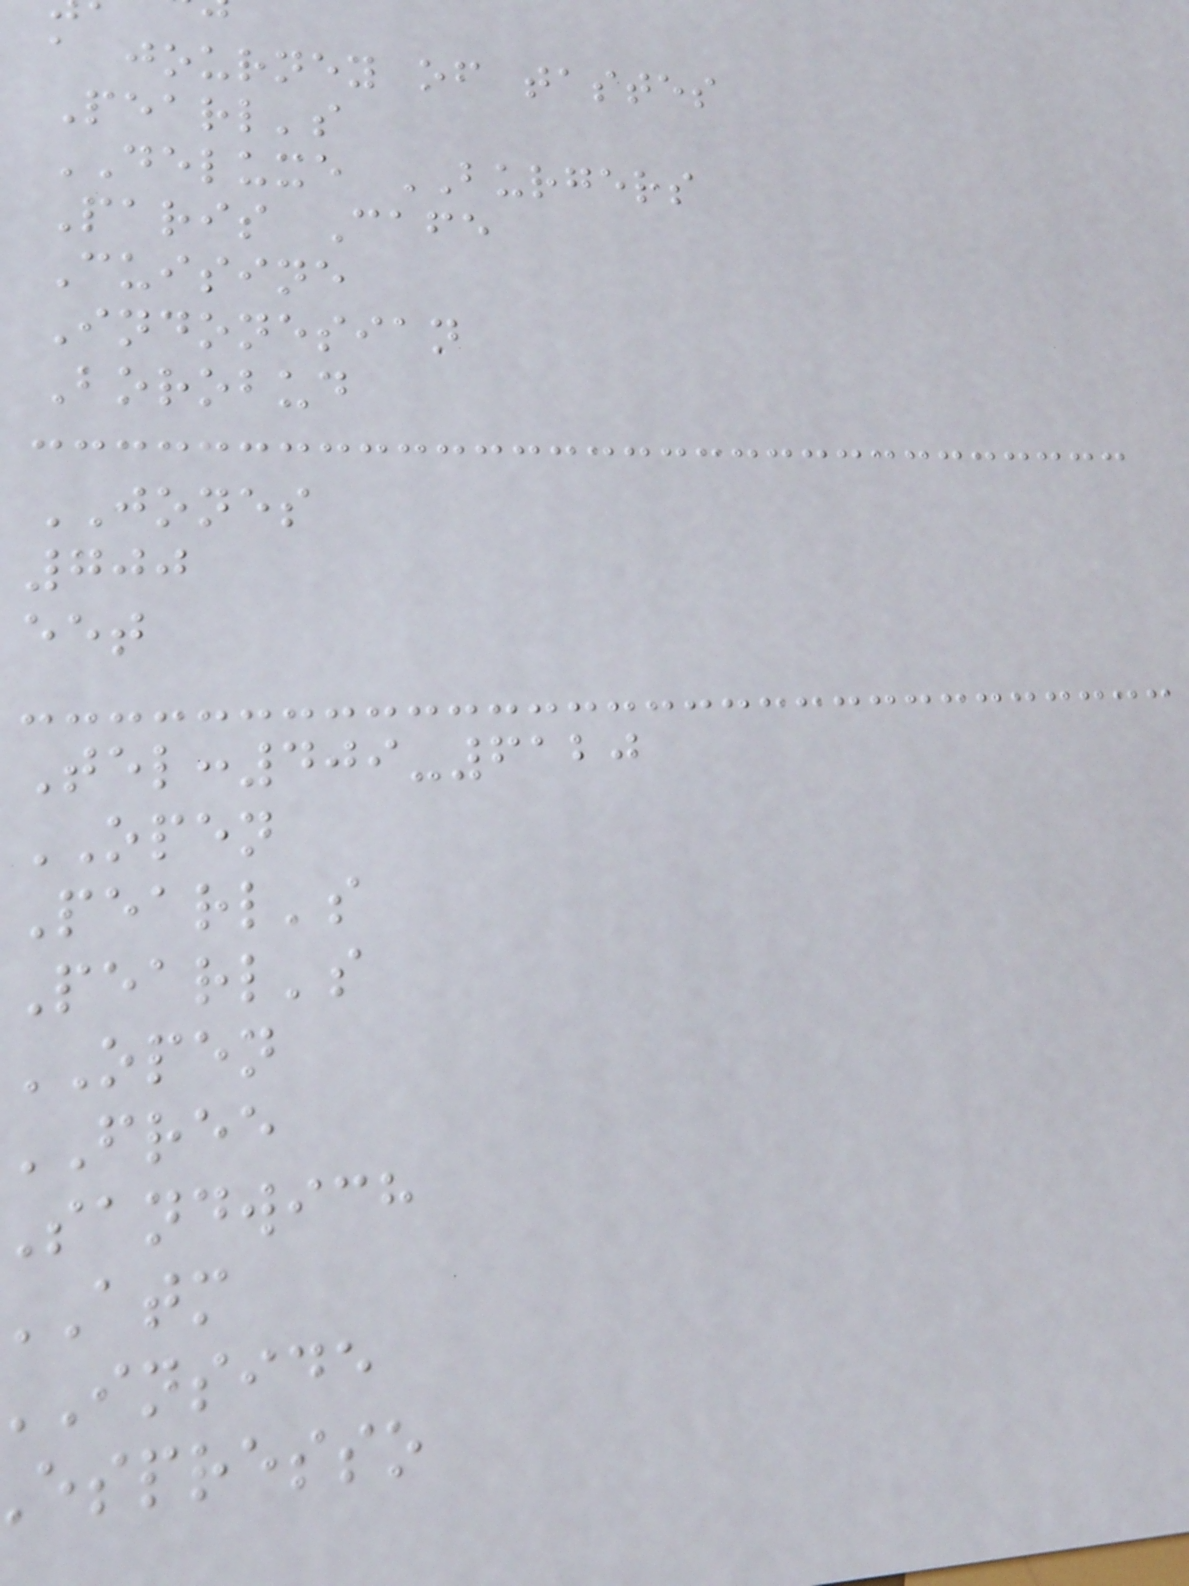a journey of tastes
Pearl's
DELUXE BURGERS
Paris Cafe
Cuisine
Indonesian
Borobud
JONES
700
eet
Tel:409-6120
OPEN
Pearl's
Pearl's
OPEN
free
sandwich
inside
espresso
